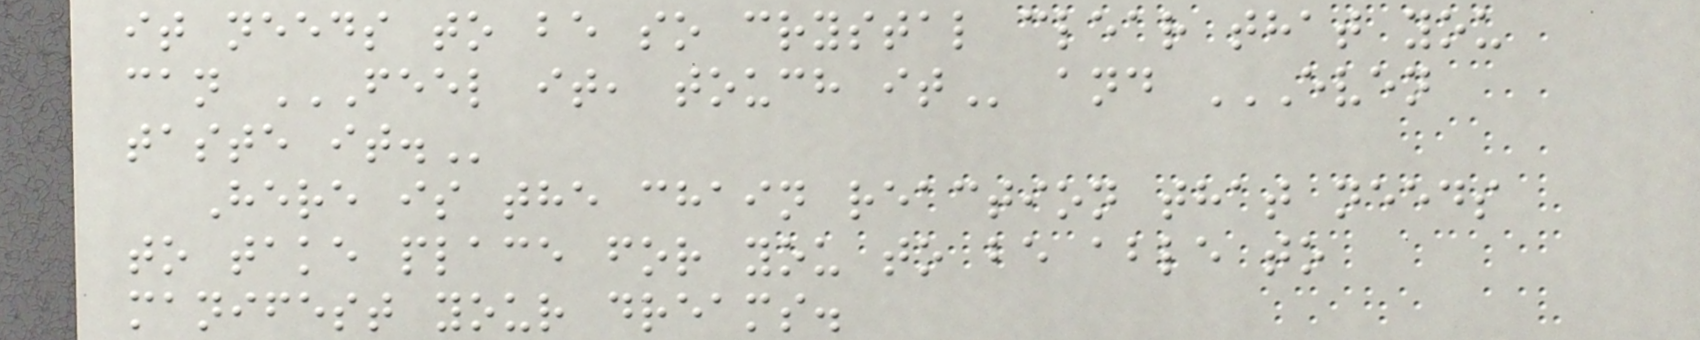it needs to be so crystal clear that you
can FEEL IT, TOUCH IT and EVEN
TASTE IT.
Here is the chain reaction that needs
to take place for you to be able to
manifest your dreams.
